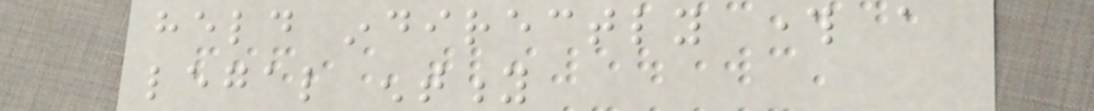held indirectly through a
legal entity
